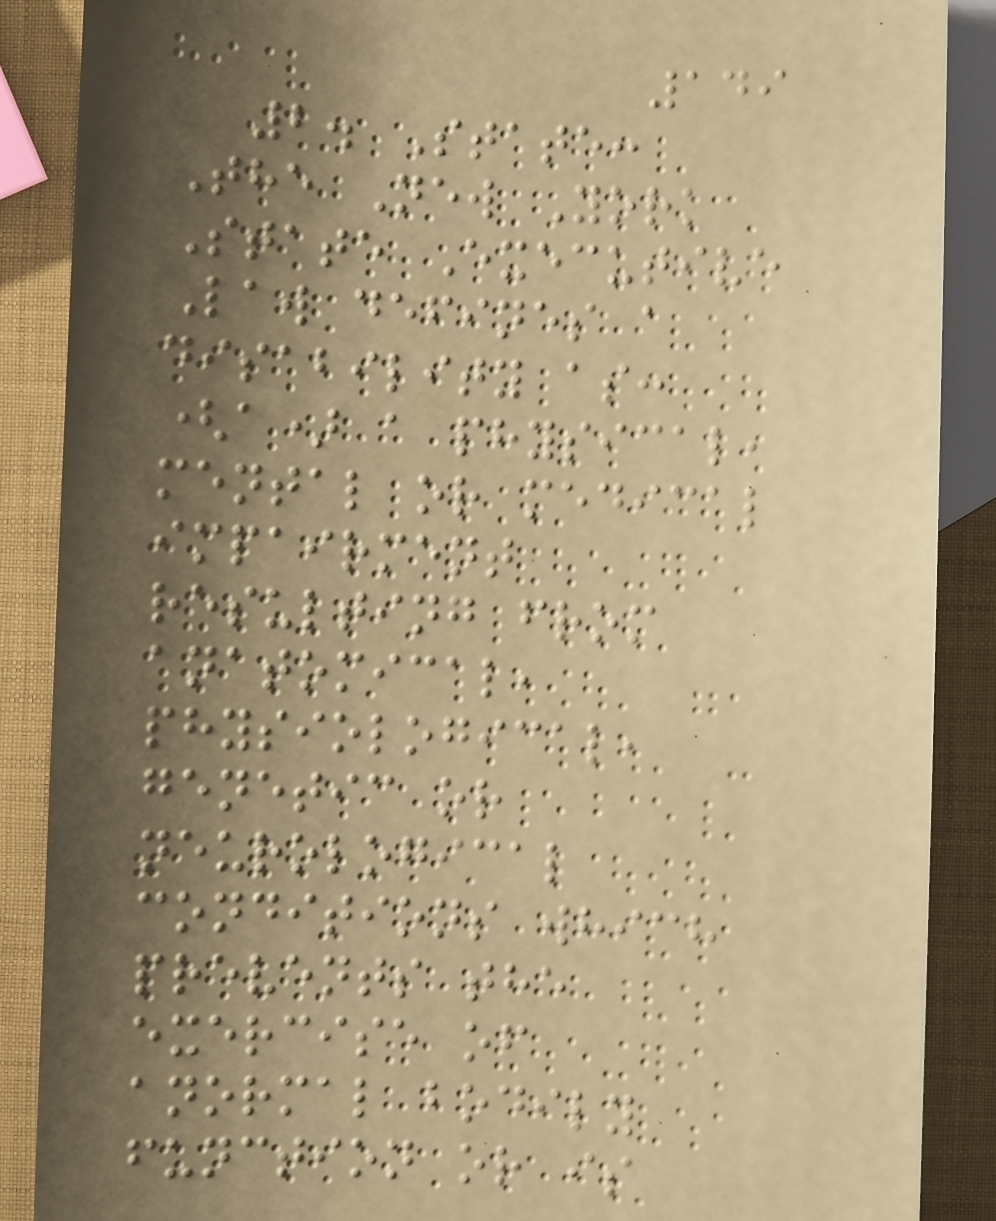149
2. State:
The New York
State Executive
Law defines a
disability as:
(a) a physical,
mental or medical
impairment
resulting from
anatomical,
physiological,
genetic or
neurological
conditions which
prevents the
exercise of
anormal bodily
function or is
